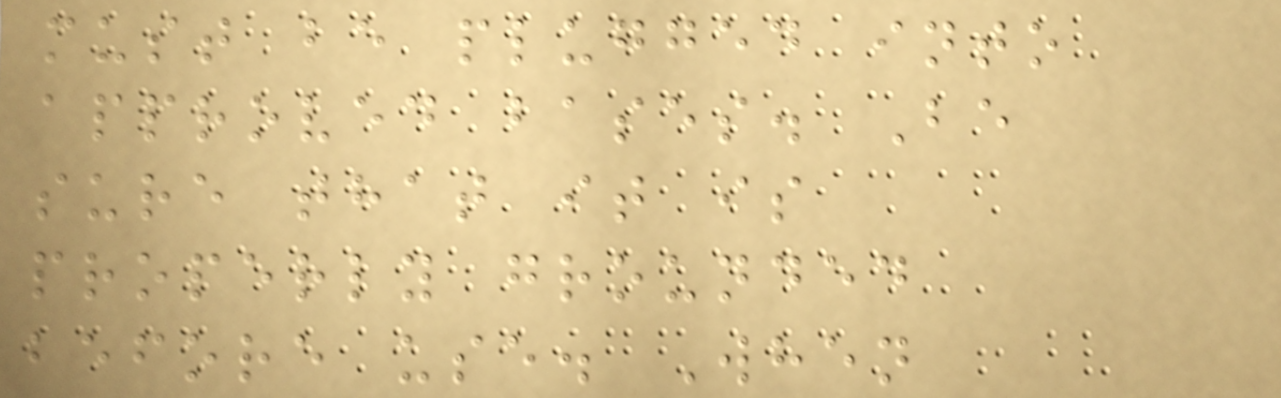must be plugged into
approved bases. Be
sure that it is
properly grounded
before use. When
